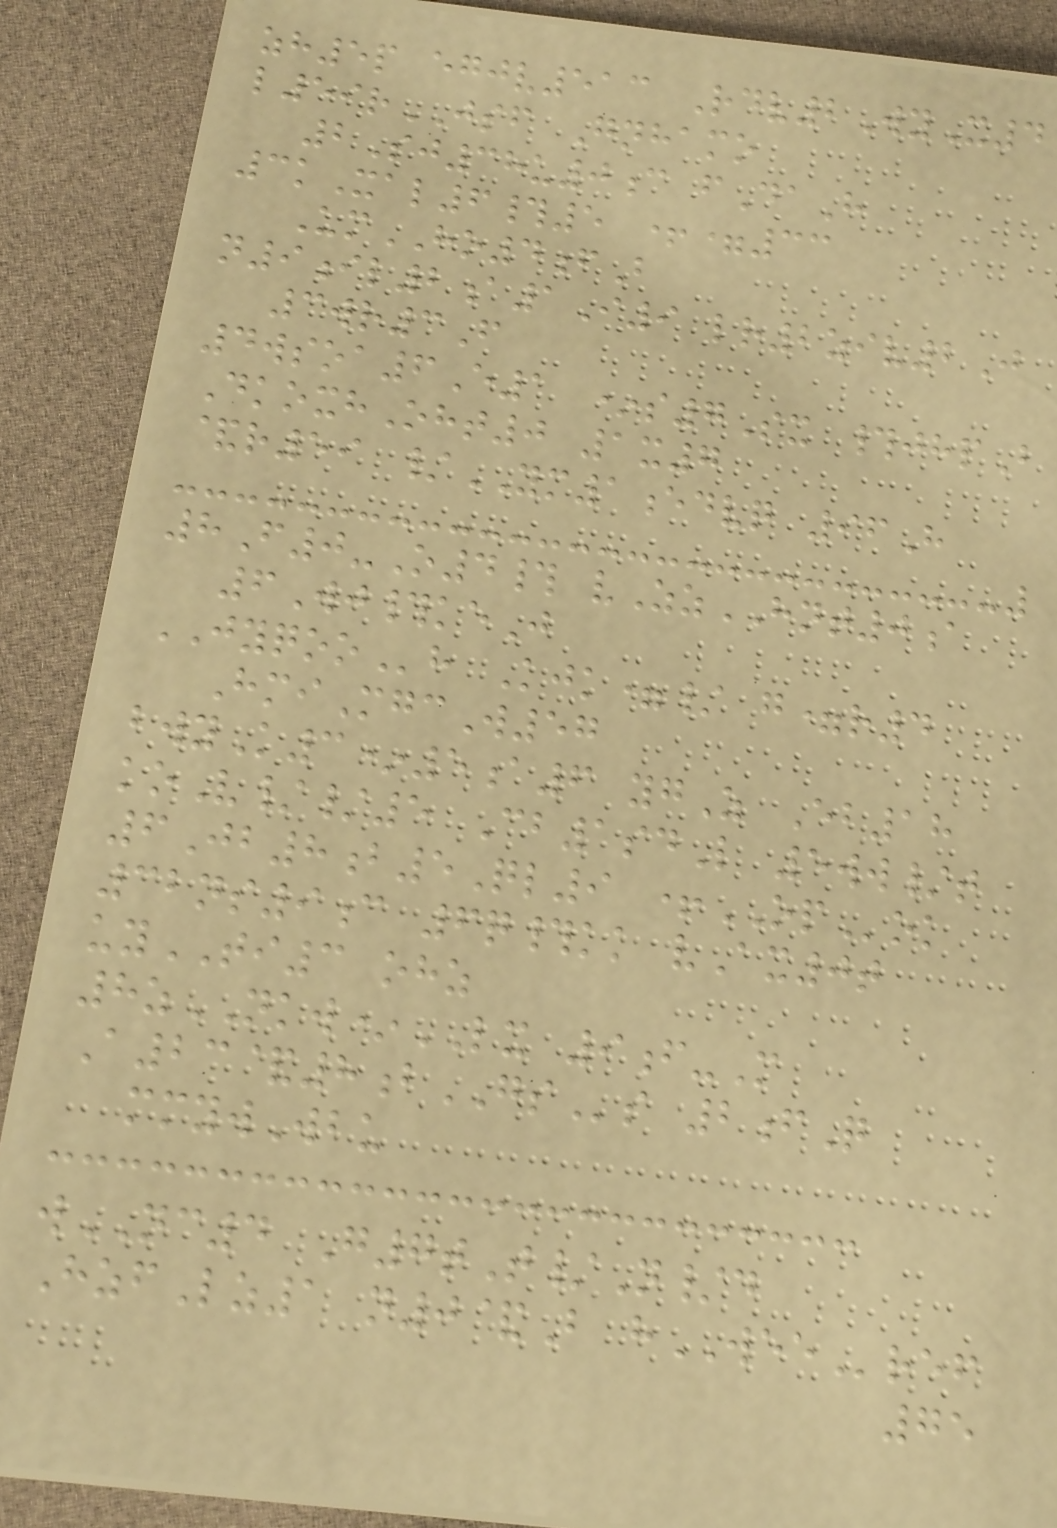zh5p egjv513 Rdv2WyX4
l59rJSF Gnhamo
2Sj38u0c fDaH
3kXal6#5 +=33
UmHO4fB
n9il2a1I9 lr2ziv2J
3wr3F
4wsoa6E1 *s7Sx #jhpB
DkoxhOht0 1x7
&r59 /YM1edvq 96H
8F0-O4# vZzHNT0a
6Wj#keJ
JYQOOh Kjk=/ g=r4
HmiMgcW57
bwyK3*5a6 ygZ Eb18
koV//5 Cb1sdL 5ww/t
6Jb8b5Ql9 +OPok
32ns9c 6q#kk vAx0t
uyTI3 ohz
8zNKW*LX 9f-M
A23&8bGSs 2fQ
mmywWbu
wNC4 G7tT/N/d
HzfLz1 n0&B hWEEref
75
